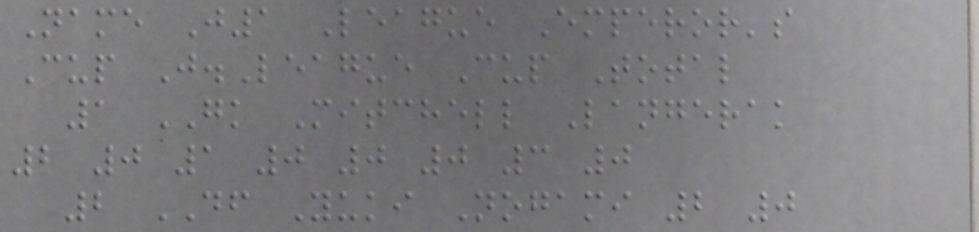Name J1 League Emperor's
Cup J.League Cup Total
1 GK Mitchell Langerak
2 0 1 0 0 0 3 0
2 DF Yuki Nogami 2 0
